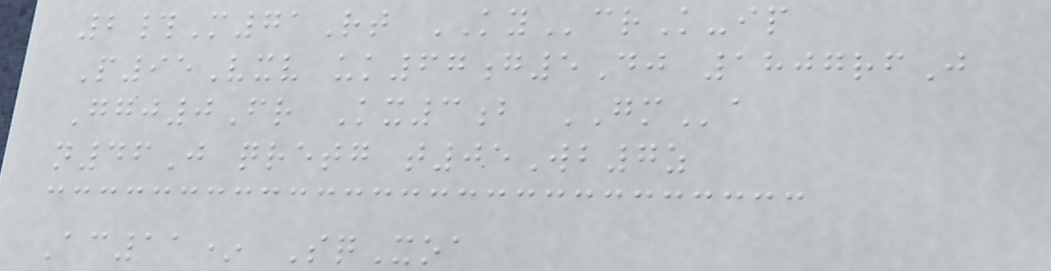2#M71Rt KYcrK-ip
P95Vxv uk67g5Dj 1807rfJ
Ggj0Fr Kx3b GMa
n46J qretg t05Wb7z
Ac11* SqXoa
